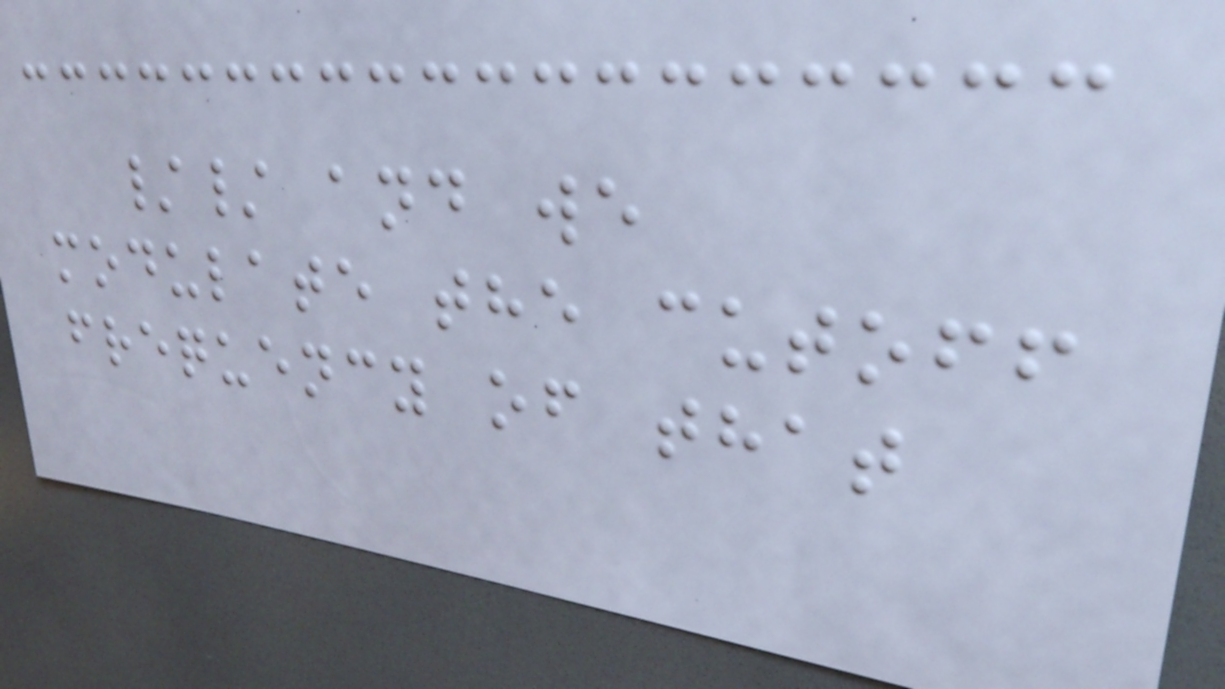// and we
modulate the cutoff
frequency of that
